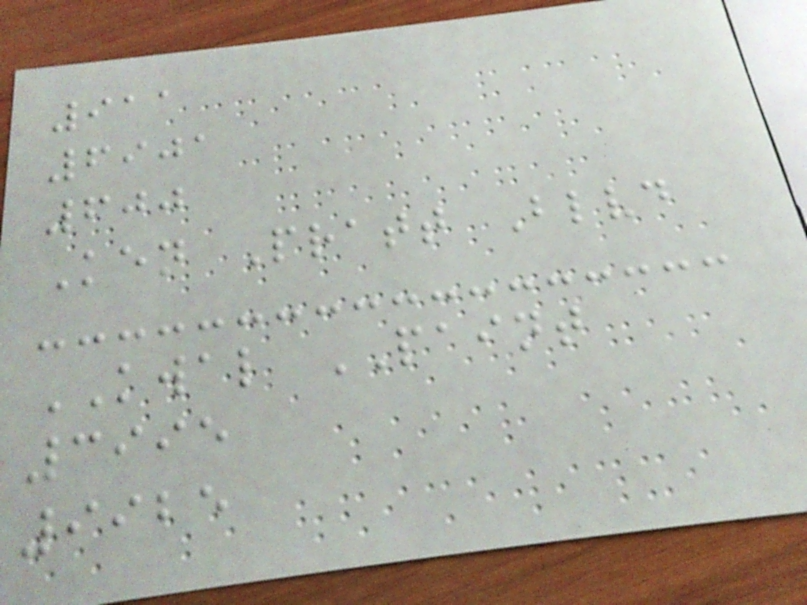911
6901
600
Ken Pratt Blvd
KWAL PAINT
3995
9925
